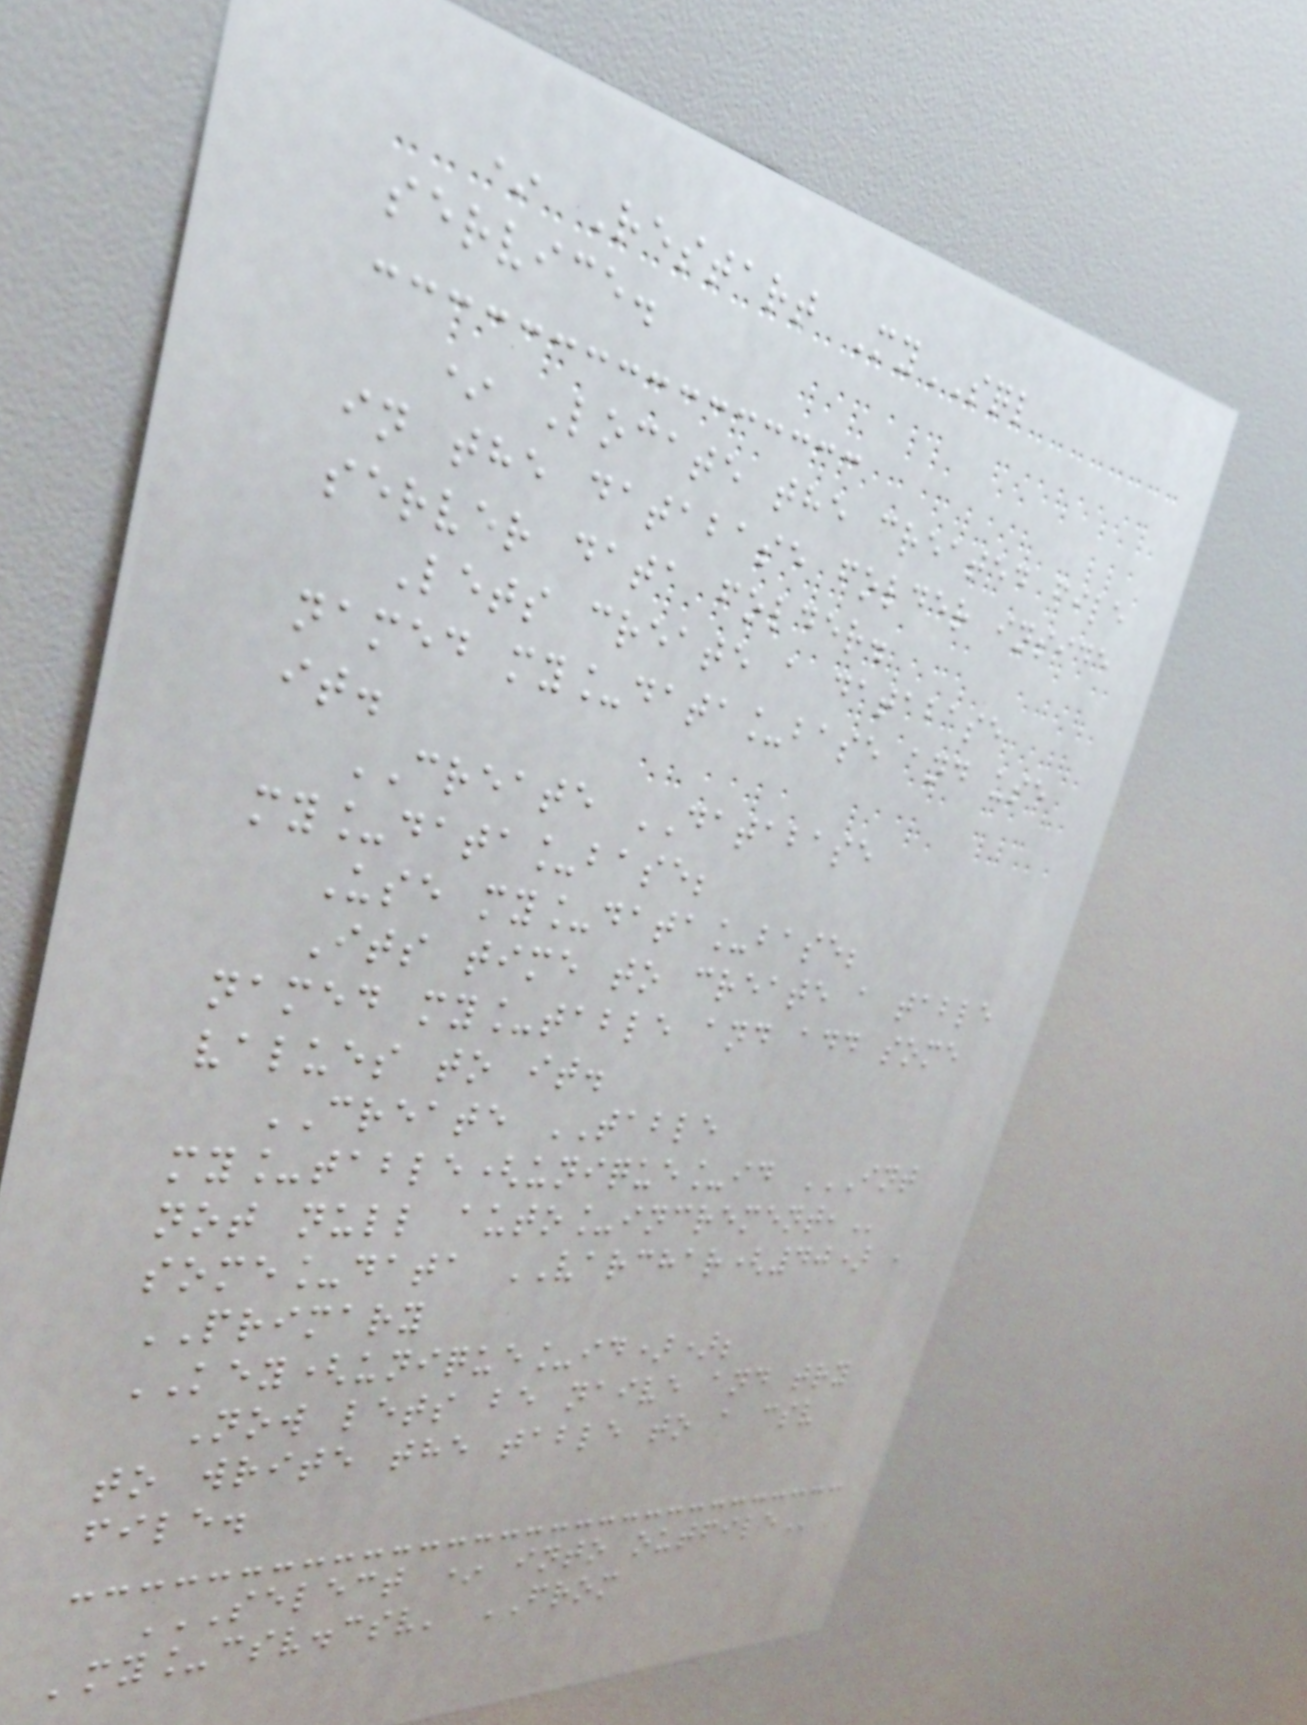* Restart MySQL
service.
* Locate the created file
in the database folder inside
server data folder.
Lets create a database
named my_data_base and use
it.
CREATE DATABASE
my_data_base;
Use my_data_base;
Its time to create a table
named my_table and add some
values to it.
CREATE TABLE
my_table(unique_id INT
NOT NULL AUTO_INCREMENT,
some_data VARCHAR(40) ,
PRIMARY
KEY(unique_id));
Now lets be naive and try
to write the table to a csv
file.
SELECT * INTO OUTFILE
'my_csv.csv' FROM
